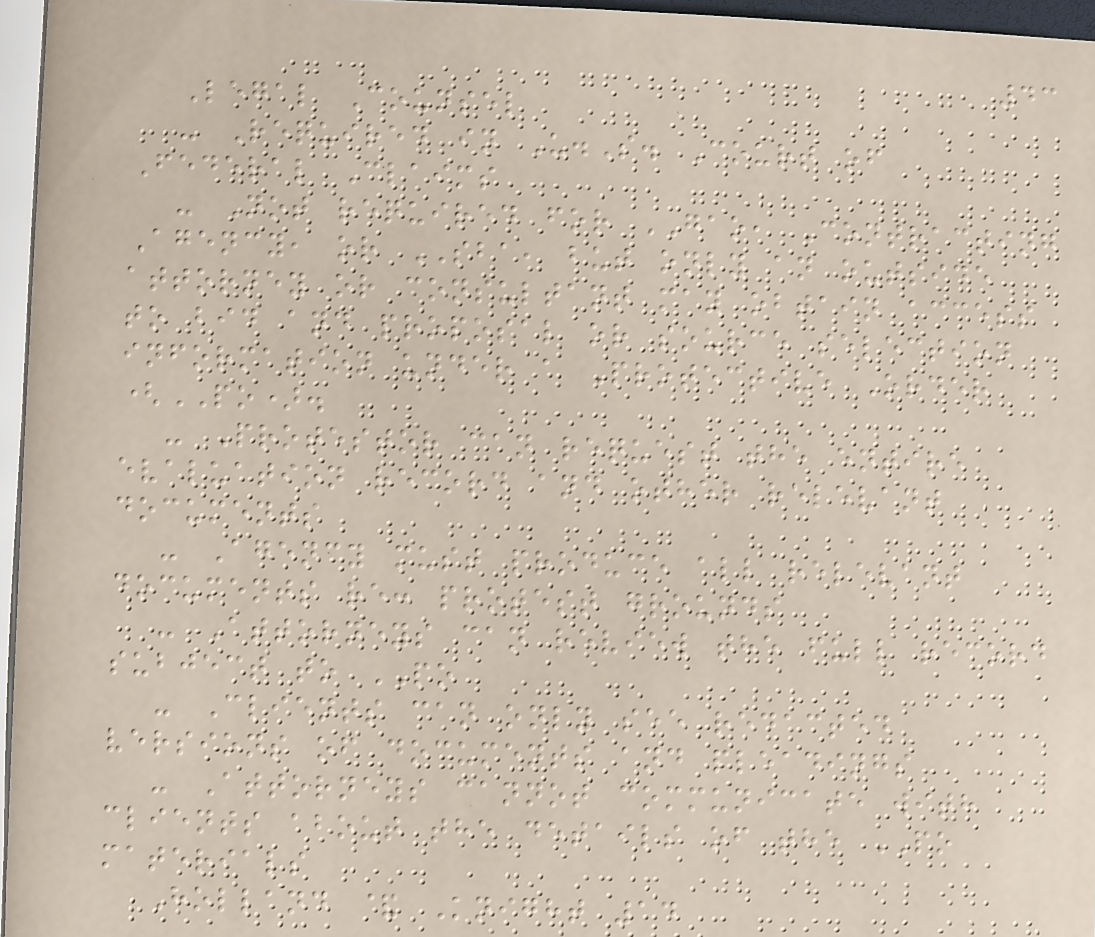43
Legal Counsel
- Required in U.S. Court of
Federal Claims
- Not required for GAO, Contracting
Agency, or SBA, but only an outside
attorney or consultant may obtain access
to bid and proposal or source selection
information under a Protective Order
(PO).
- Protestor can request the entire
evaluation record and other relevant
documents
- Agency must produce all relevant
documents re: protest grounds
- Attorneys can review the full record
subject to PO
- Clients can only see redacted
versions of documents and pleadings
- Attorneys cannot communicate with
clients about the details of the PO
materials
Holland & Knight 14
